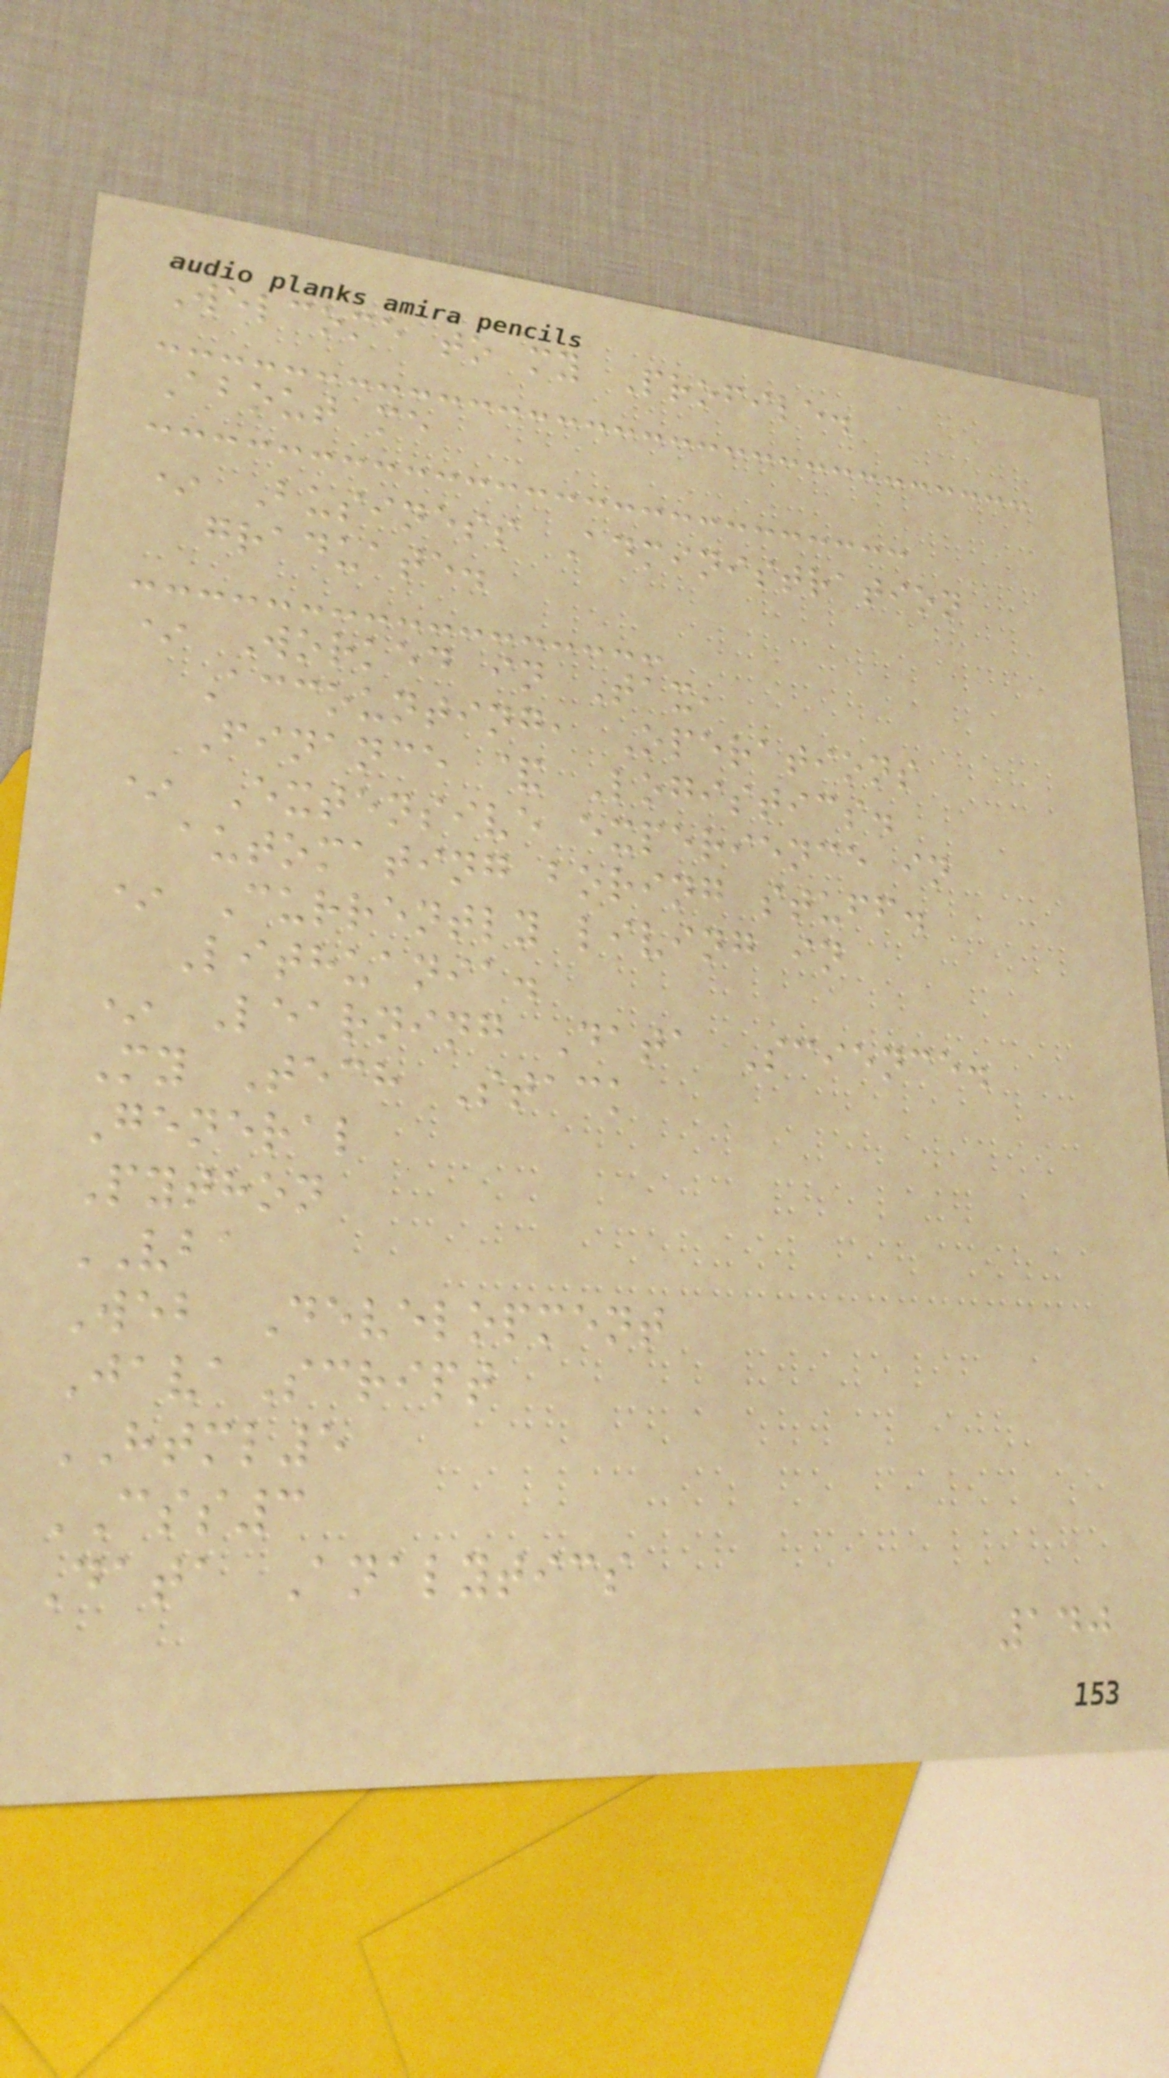Welcome to my Profile.
About me
* Business Administration
graduate.
* Worked in Tax,
Accounting, Operations
Finance & Logistics.
* Extensive experience in
automating boring stuff.
* Currently living in
Lithuania.
* Learning Data Science.
My Tech Stack
General
Python
VBA
Web Development
JavaScript
HTML5
CSS3
Data Analytics
140
